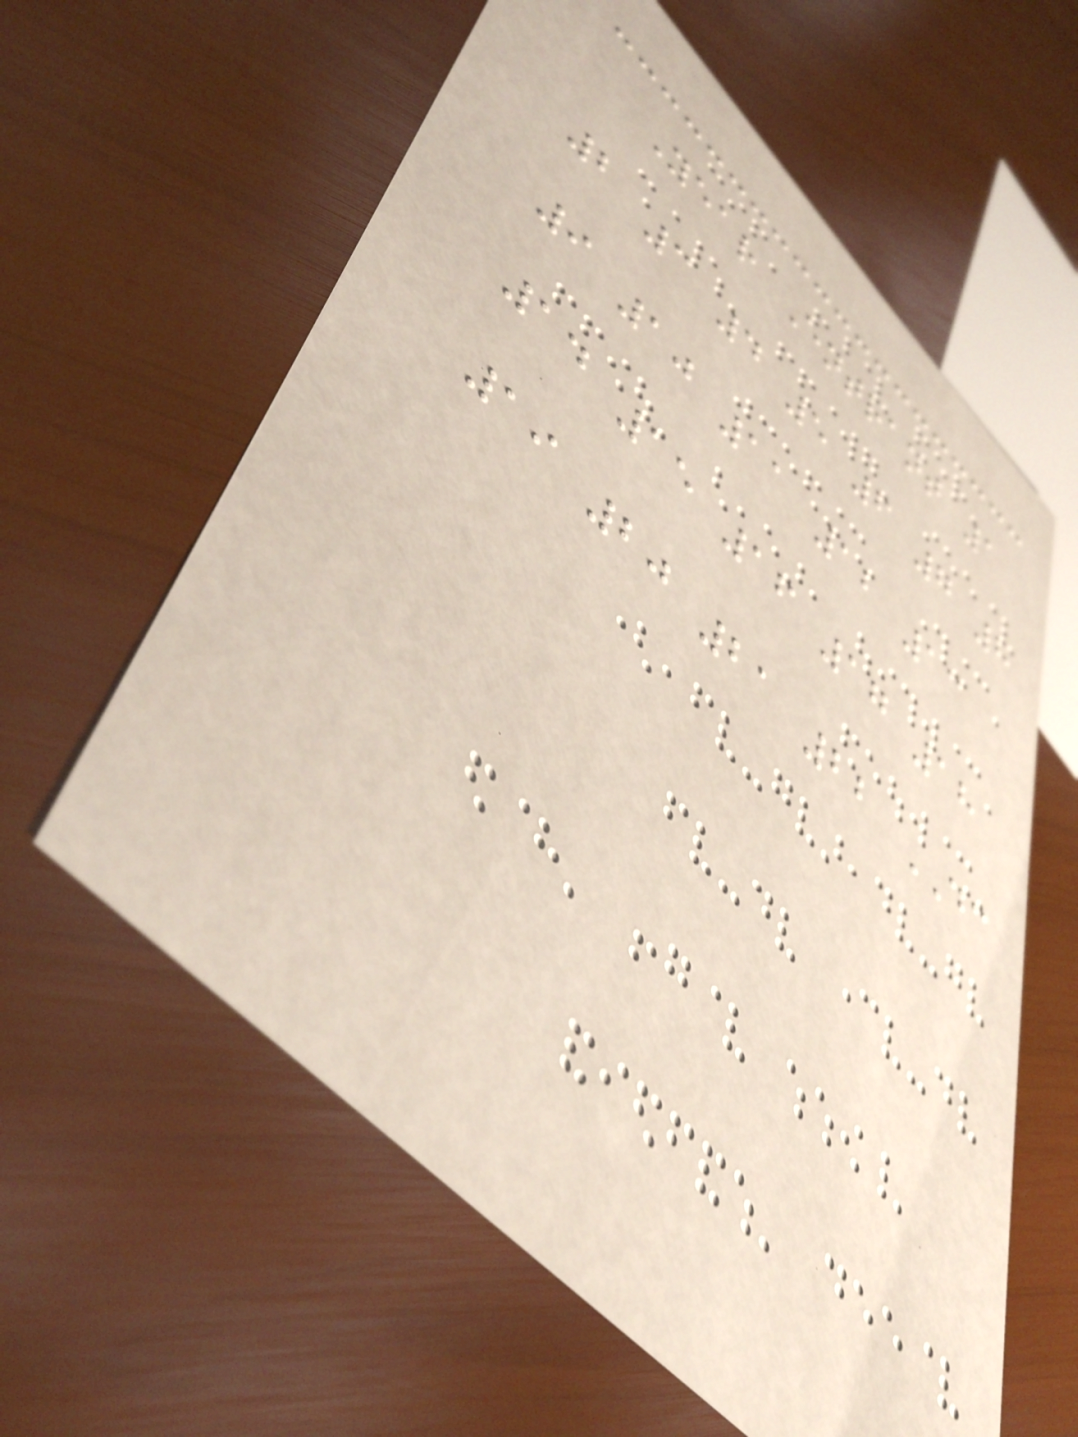Year Entrant 1
2 3 4 5 6 7 8
9 10 11 12 13
14 15 16 17 18
19 20 21 22 DC
